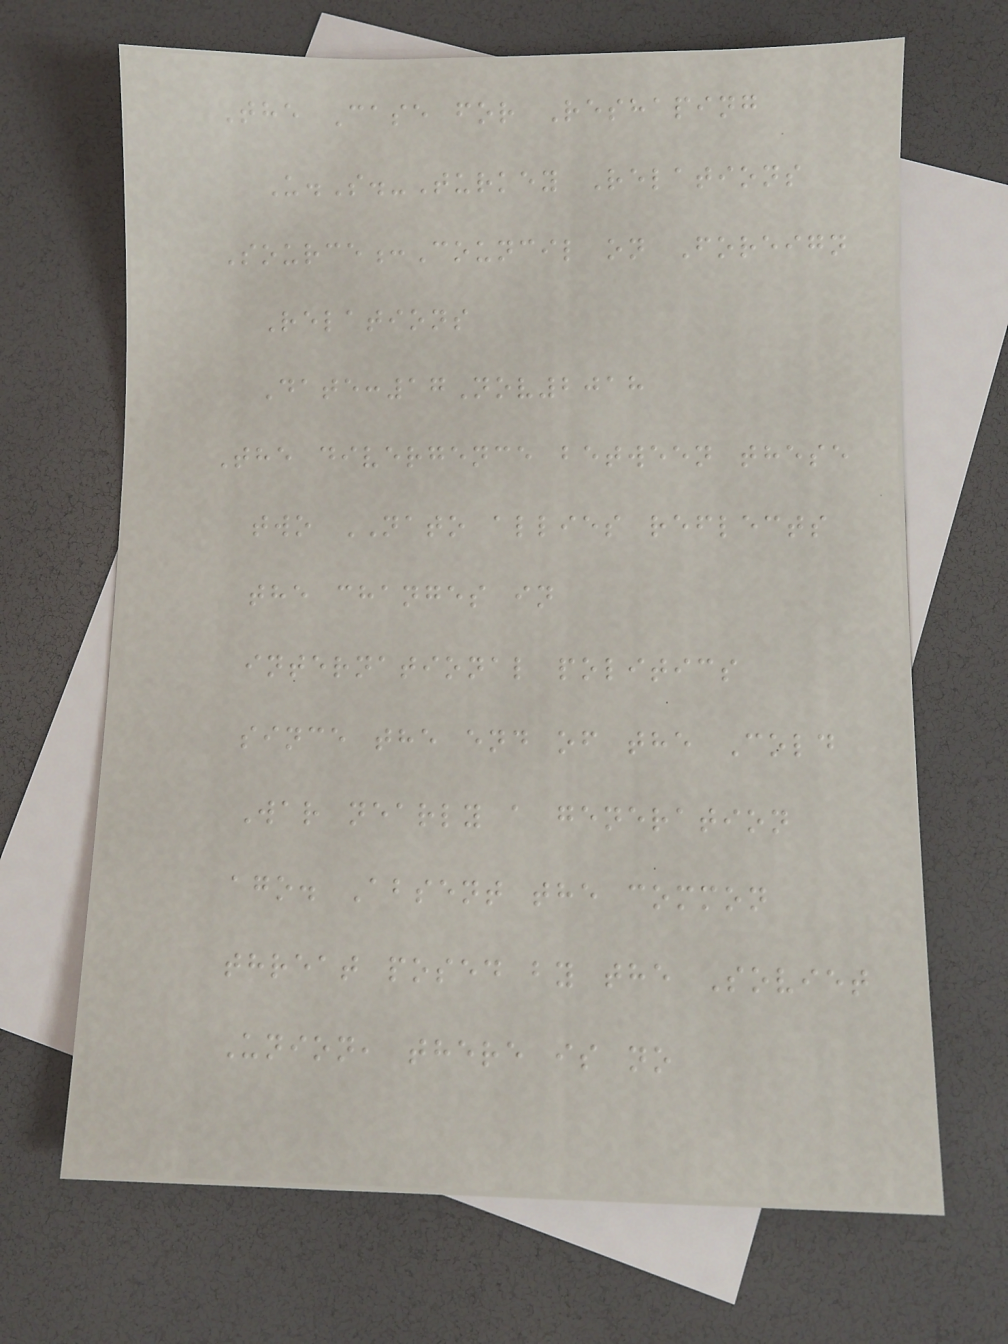The Case for Reshaping
U.S.-Turkey Relations
Source:Council on Foreign
Relations
Date:17Nov2018
The divergence between these
two NATO allies reflects
the changes in
international politics
since the end of the Cold
War nearly a generation
ago. Absent the common
threat posed by the Soviet
Union, there is no
